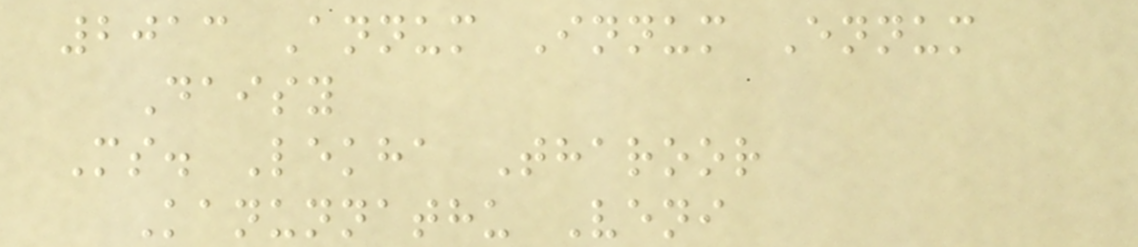2013 Annum Innum Ennum
Daisy
Ms. Lekha Tharoor
Kanunnathu Veni
